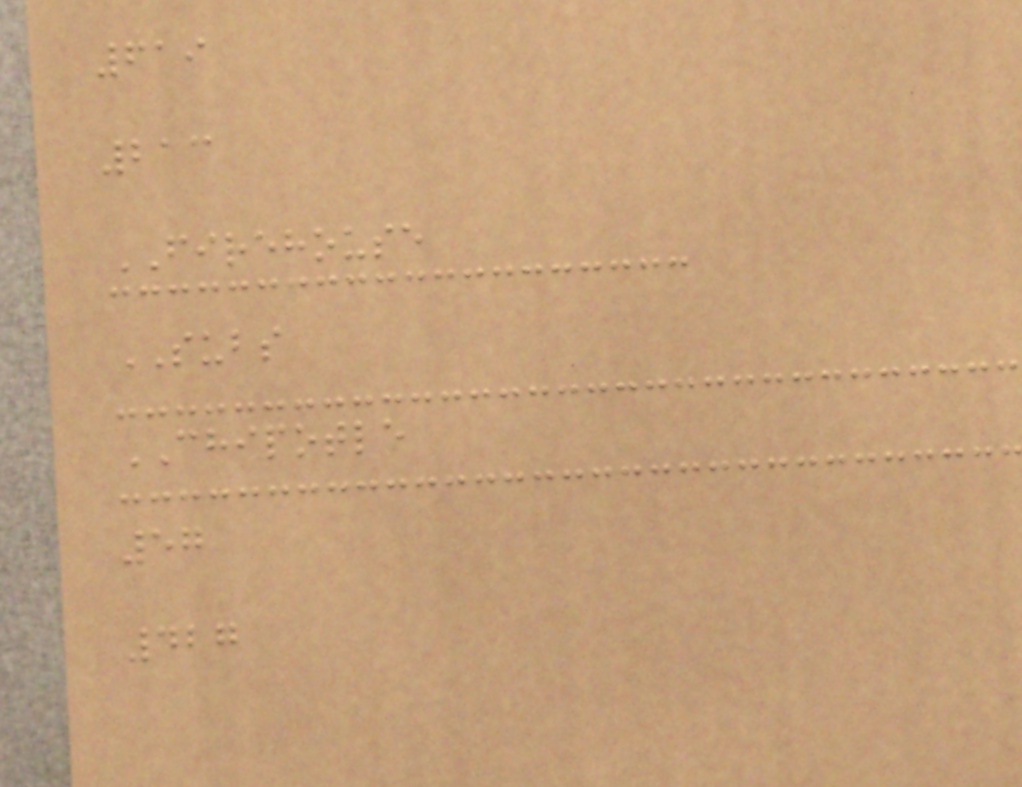619
213
FIREHOUSE
SUBS
CHIPOTLE
57
427
